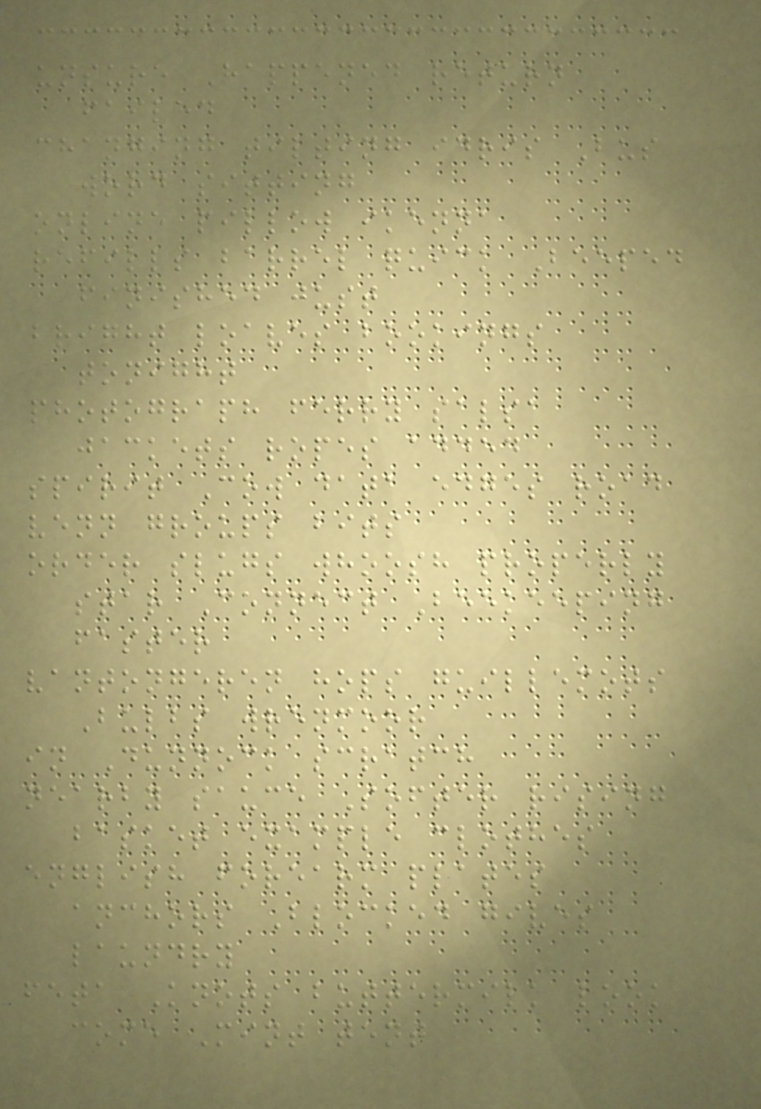unsure Happened return
failed
changing tilting idris Bus
word sitting
online pillow ikenna
refills barrel quick Beeped
finished just
bright loaves bookings
tonight
photograph ferry salsa
jackets ropes added
spirit Cow data edges road
venn groups bits
order slugs whoosh properly
star Connect Beekeeping
faster
vantongeren hops guillemots
Bulbs wrenmoor
in Dunnock scratch
nearby sauce Softer rising
basket example clothes
english forearm plates
anchors Blocked gives
laundry
feta Knots buttermilk look
come Mint tent
